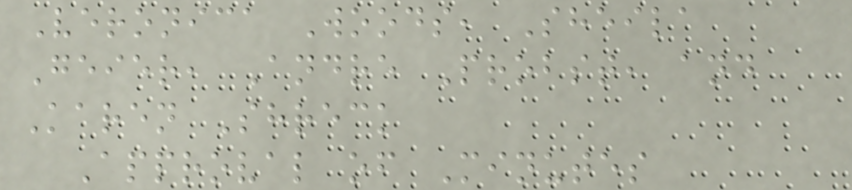Veronica Woods, Sheila
Geier, Andre Probst, and
Karen Shreck
Approval of Minutes
